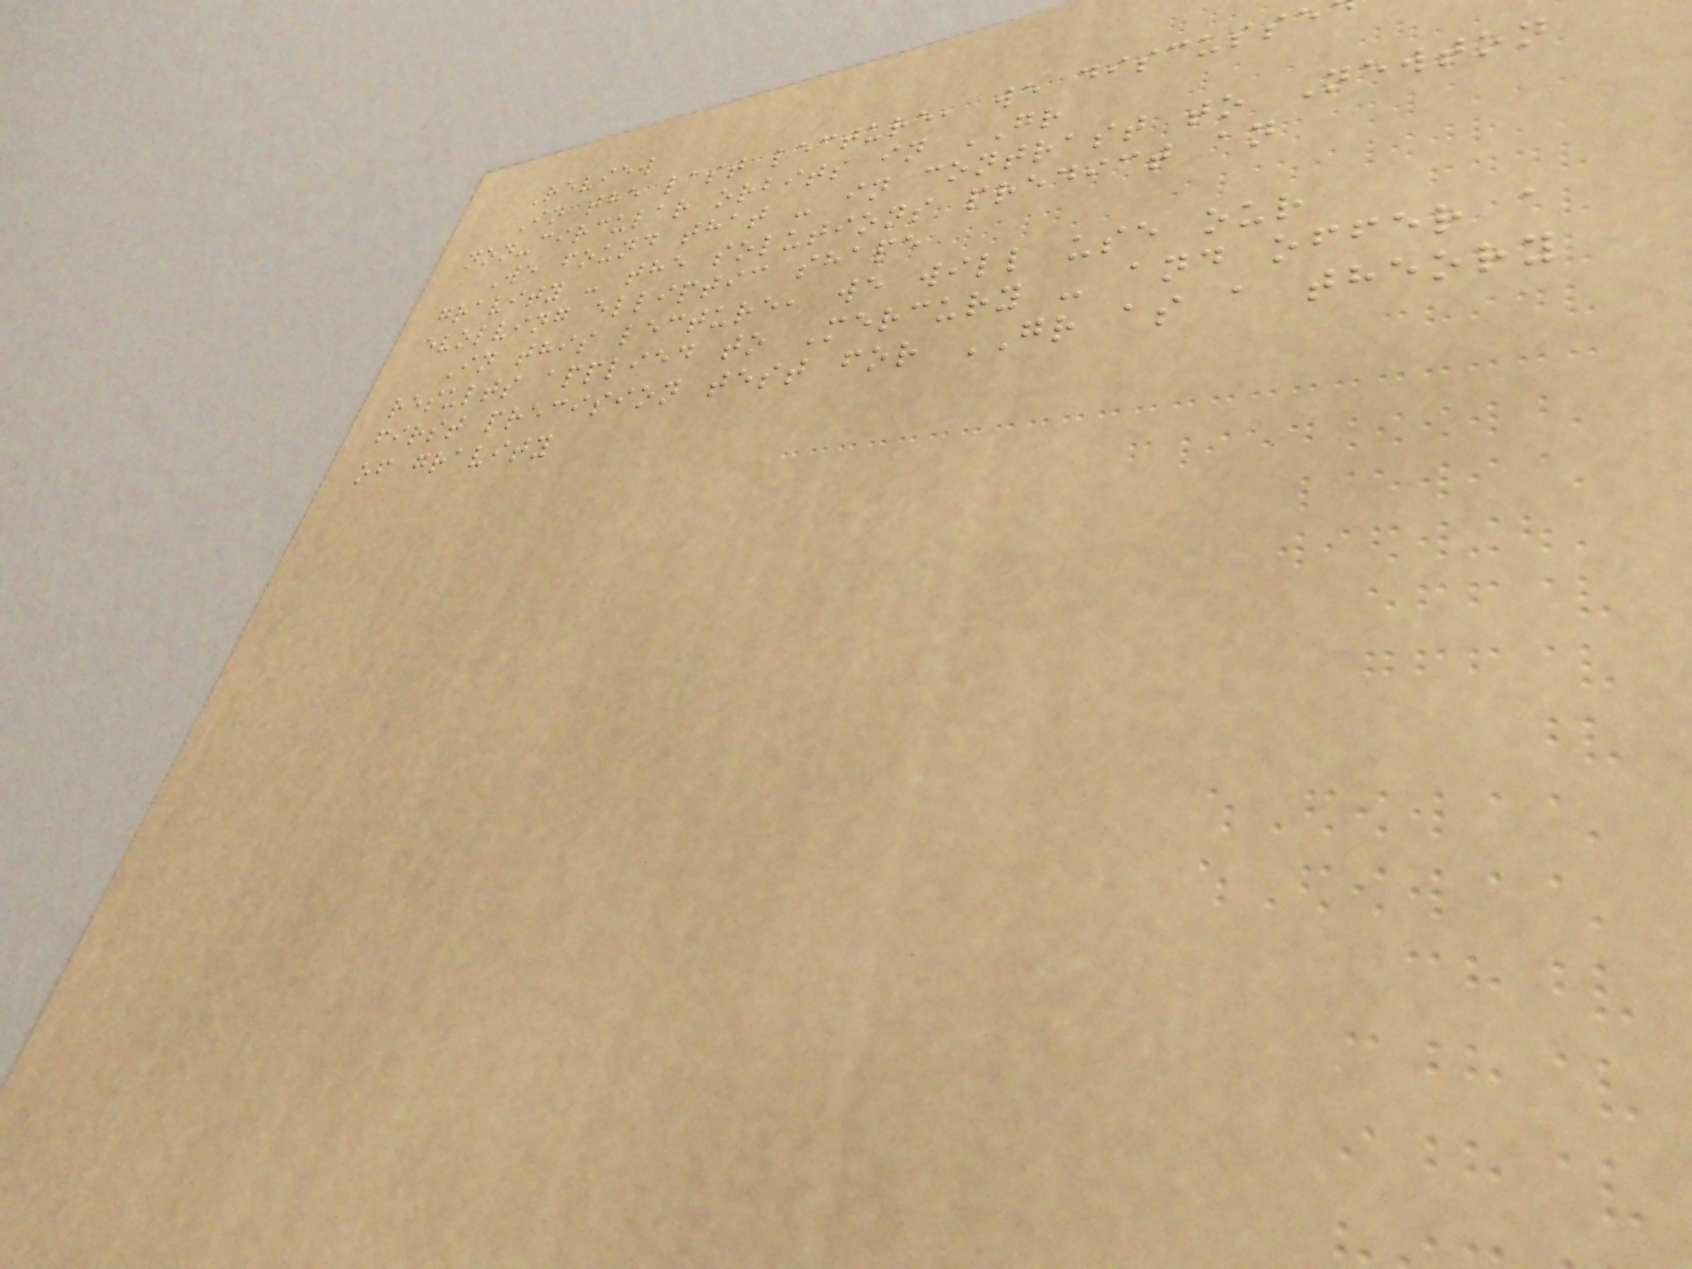Review
In the last lecture, we discusse
non-circular orbits in GR
We found that - in contrast to Newton
gravity - the solutions predict an
evolving elliptic shape
In this lecture, we will use our
results applied to Mercury - and offer a
first precision test for GR as a theory
of gravity
